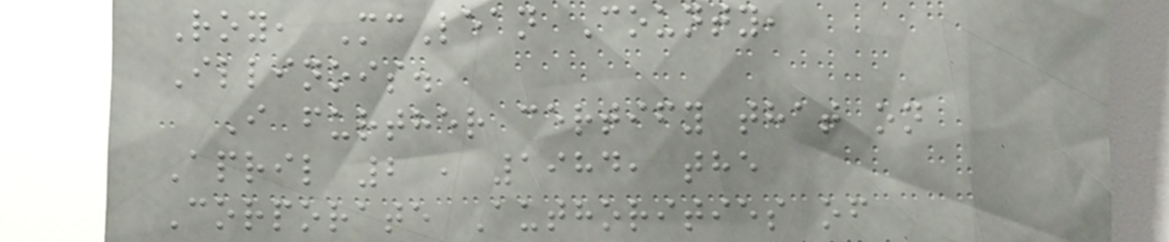Roy, McLean County,
Illinois.
I further certify that on
April 2 , 1984, the
Corporate Authorities of
